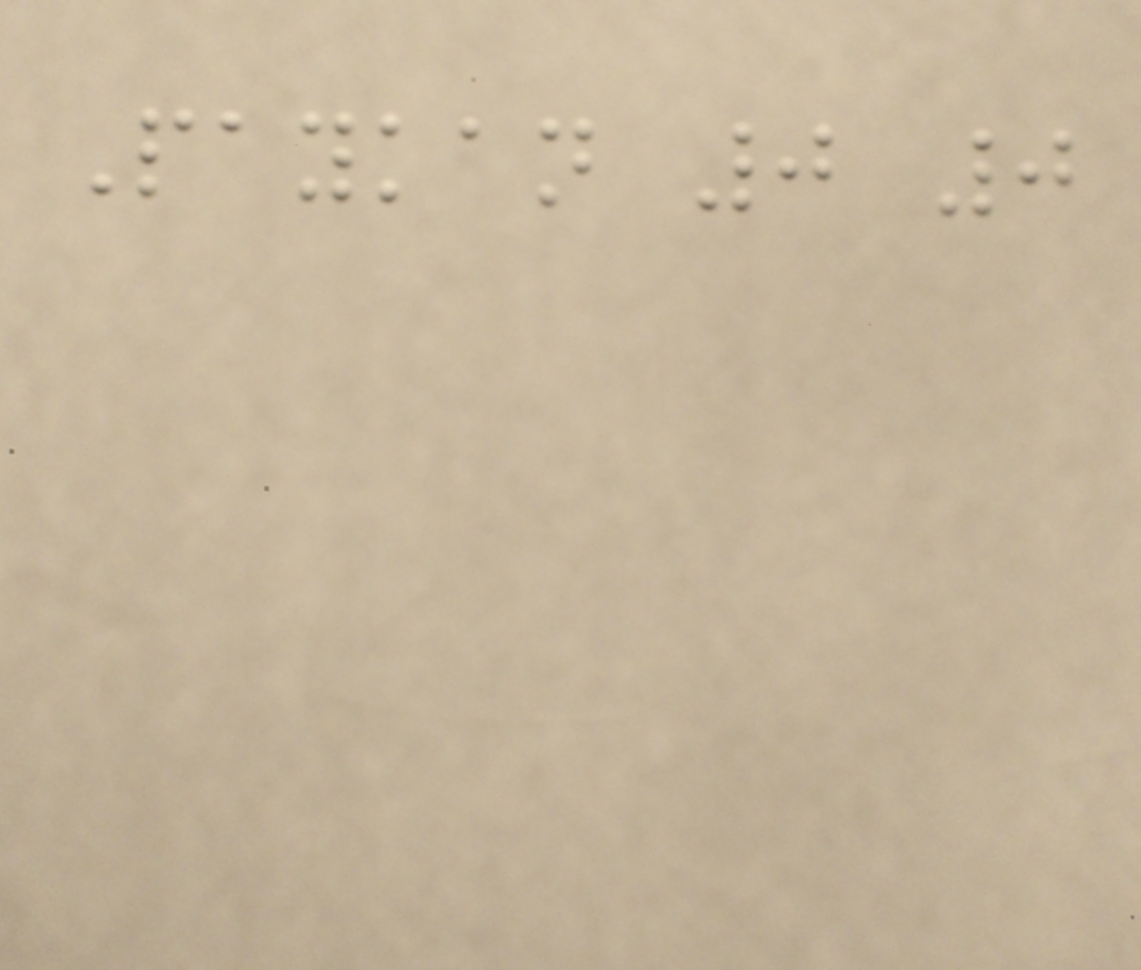Paykan 0 0
